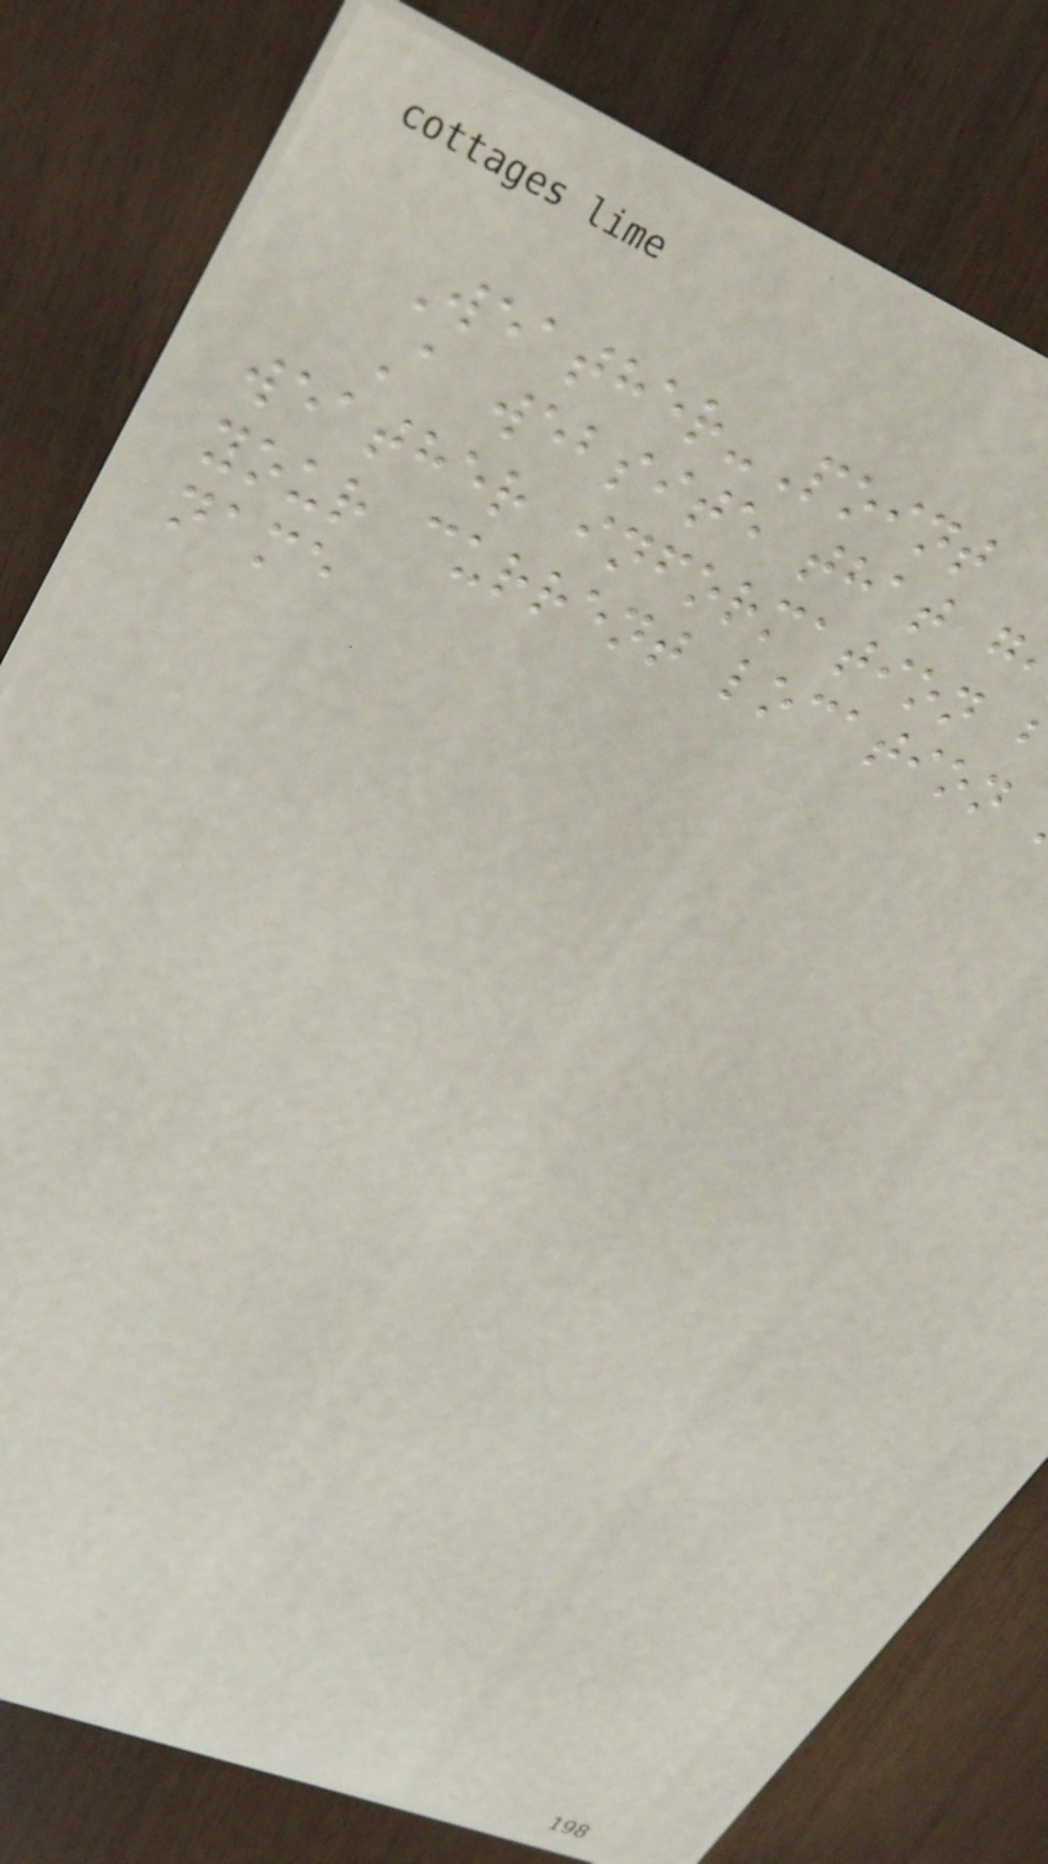Weather-Point
A website that g
weather information
your current location
name
